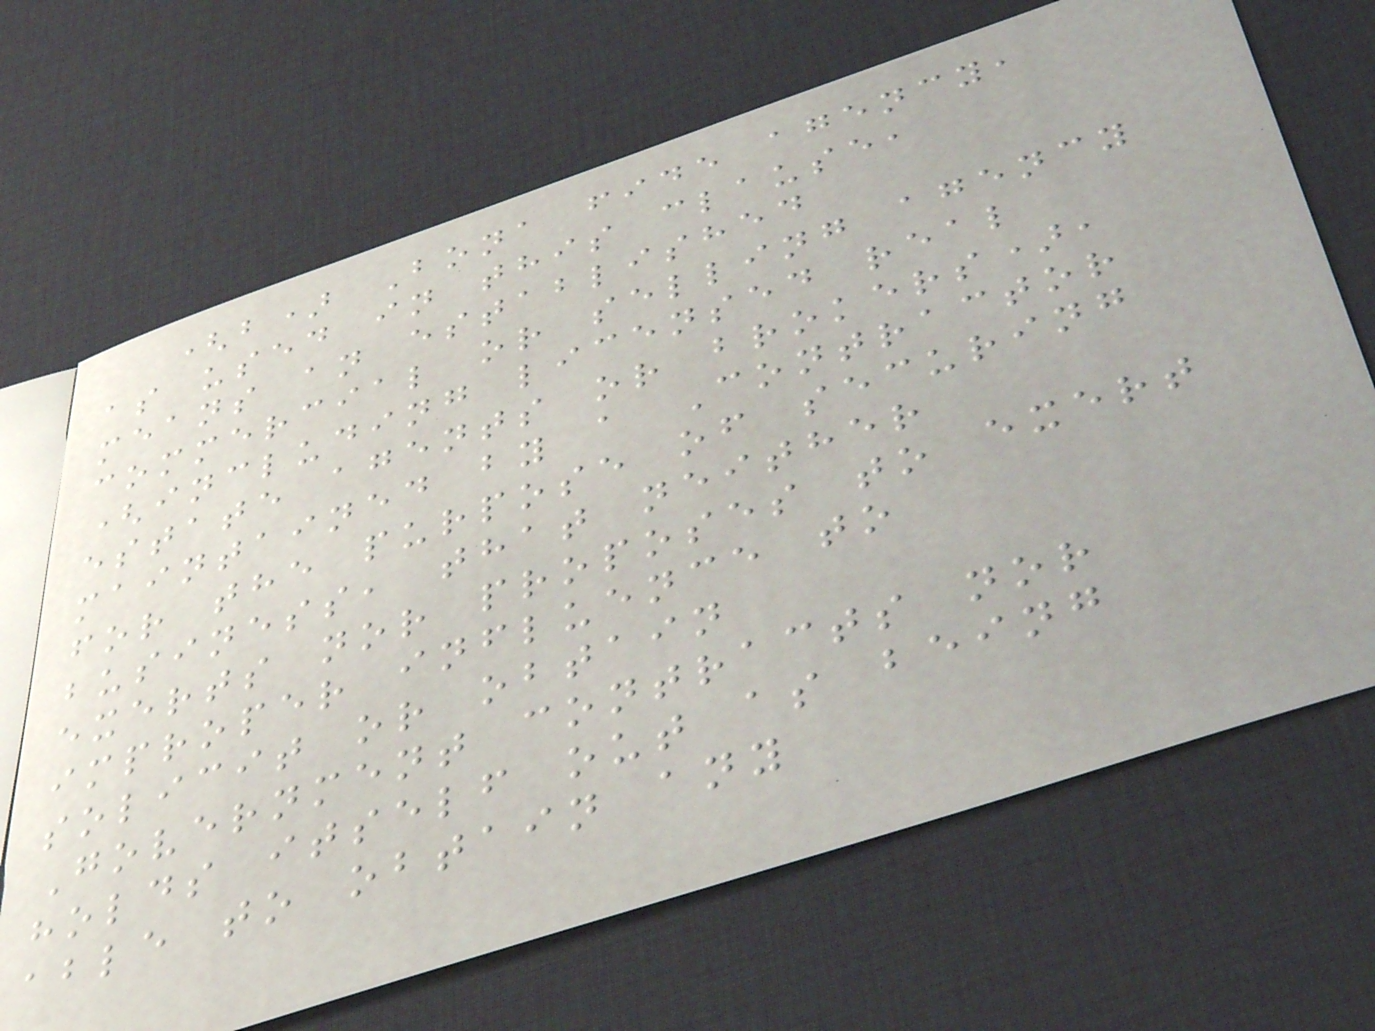(b) Bona fide agency,
as used in this clause,
means an established
commercial or selling agency
(including licensed real
estate agents or brokers),
maintained by a Contractor
for the purpose of securing
business, that neither
exerts nor proposes to exert
improper influence to
solicit or obtain
Government contracts nor
holds itself out as being
able to obtain any
